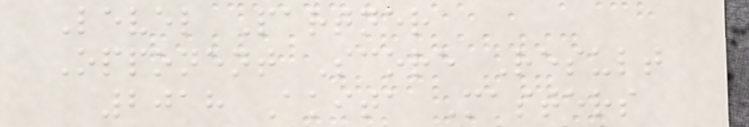Level Partner
Opponent Score Result
2018 Akita Masters
